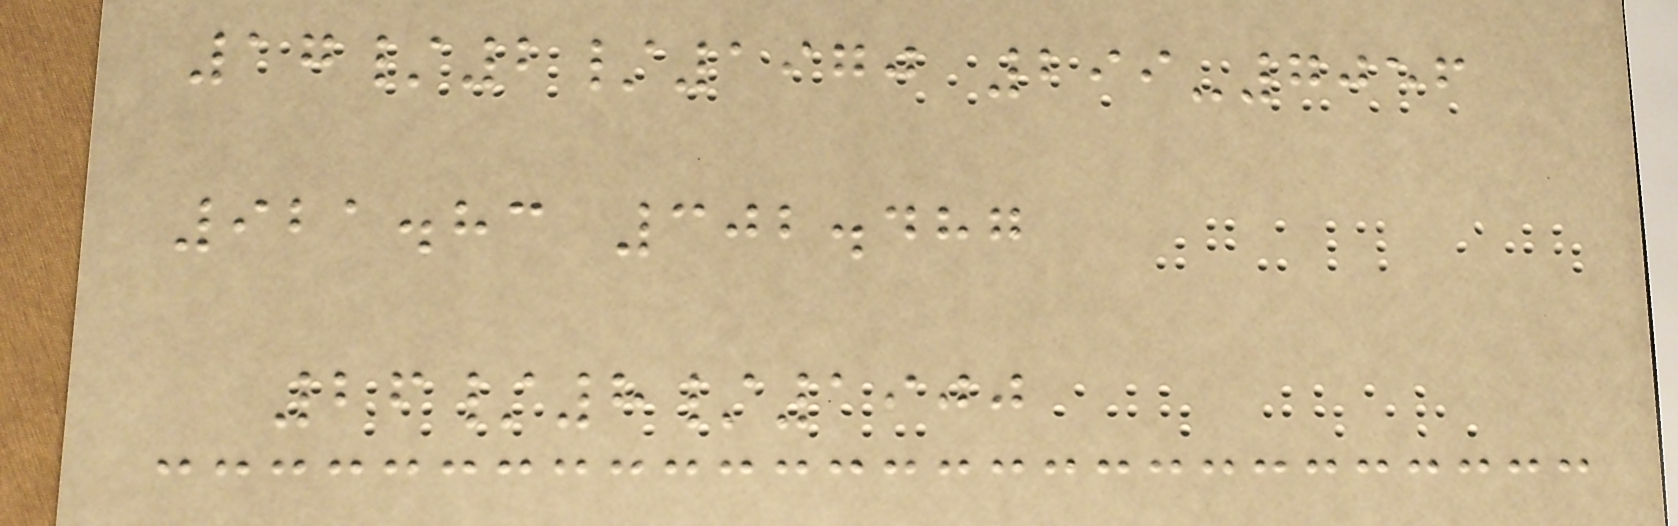17/2/1970 299-7056
921.83 302.487
26/8/1900
